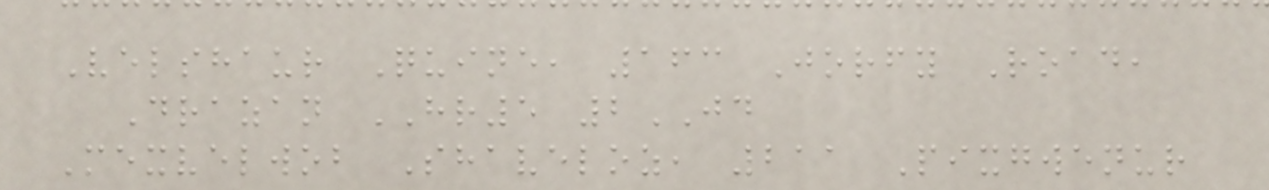Velshaur Quine, 163 Jorfy Road,
Drazan HR5 2JD
Mexvelwob Shaveloz, 211 Pixgwenur
